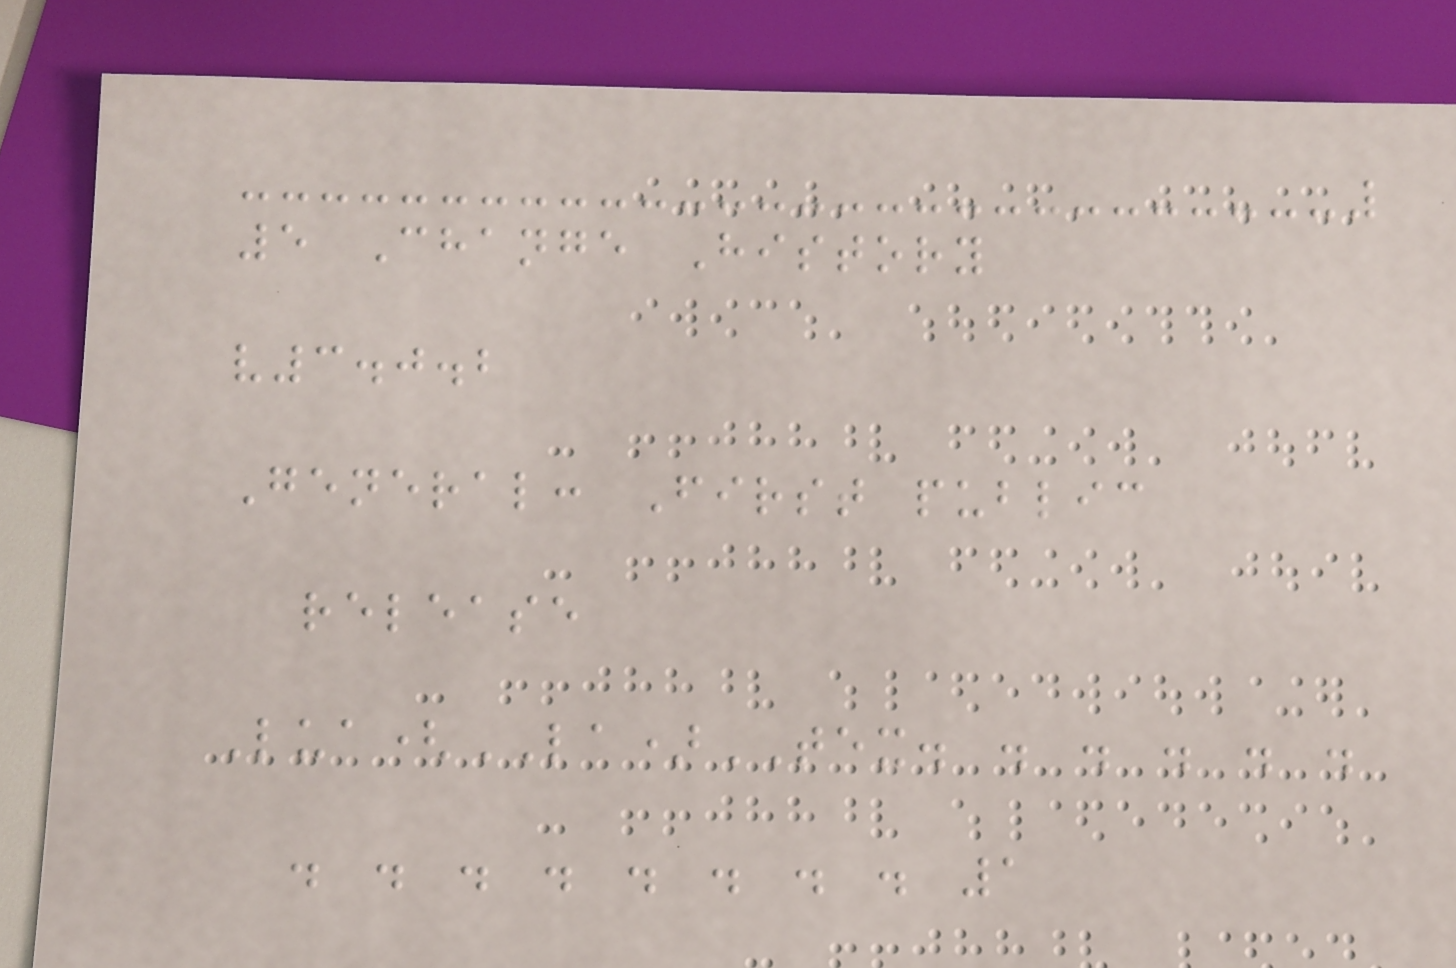5 Change History
v3.0.2
General: First public
release
Lua(LA)TEX. . . . . .
. . . . . . . . 1
